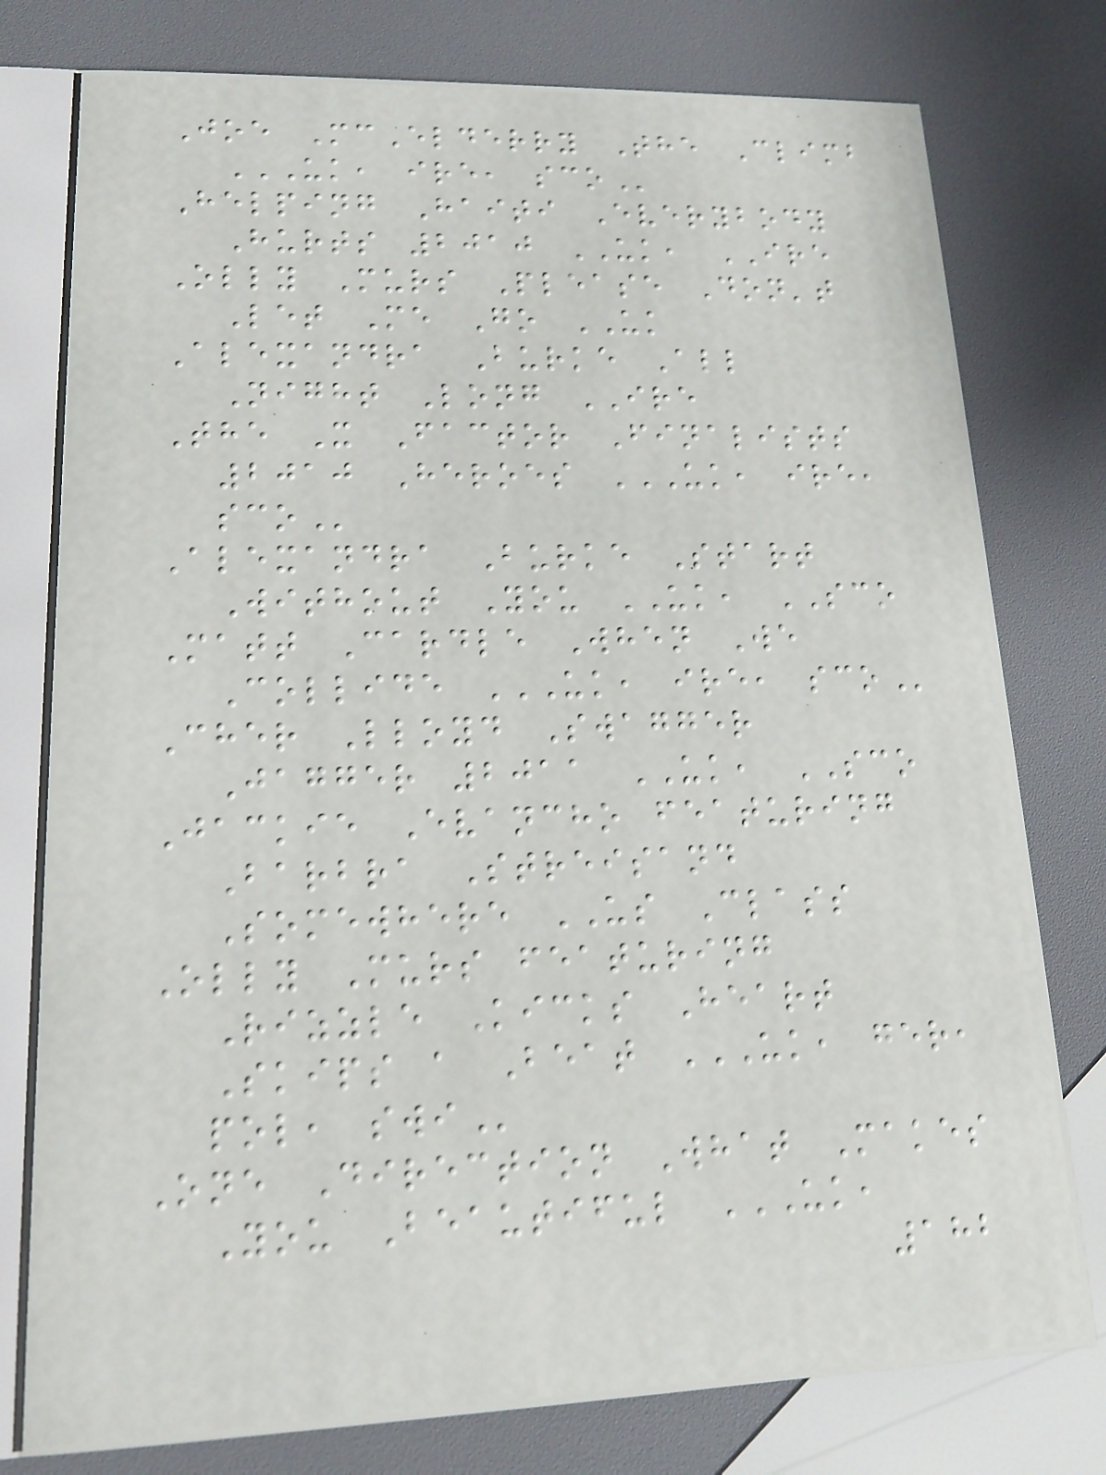Joe McElderry The Climb
UK, IRE, SCO
Helping Haiti Everybody
Hurts 2010 UK, IRE
Olly Murs Please Don't
Let Me Go UK
Alexandra Burke All
Night Long IRE
The X Factor Finalists
2010 Heroes UK, IRE,
SCO
Alexandra Burke Start
Without You UK, SCO
Matt Cardle When We
Collide UK, IRE, SCO
Cher Lloyd Swagger
Jagger 2011 UK, SCO
Jackie Evancho featuring
Barbra Streisand
Somewhere US Class
Olly Murs featuring
Rizzle Kicks Heart
Skips a Beat UK, GER,
POL, SWI
One Direction What Makes
You Beautiful UK,
182
